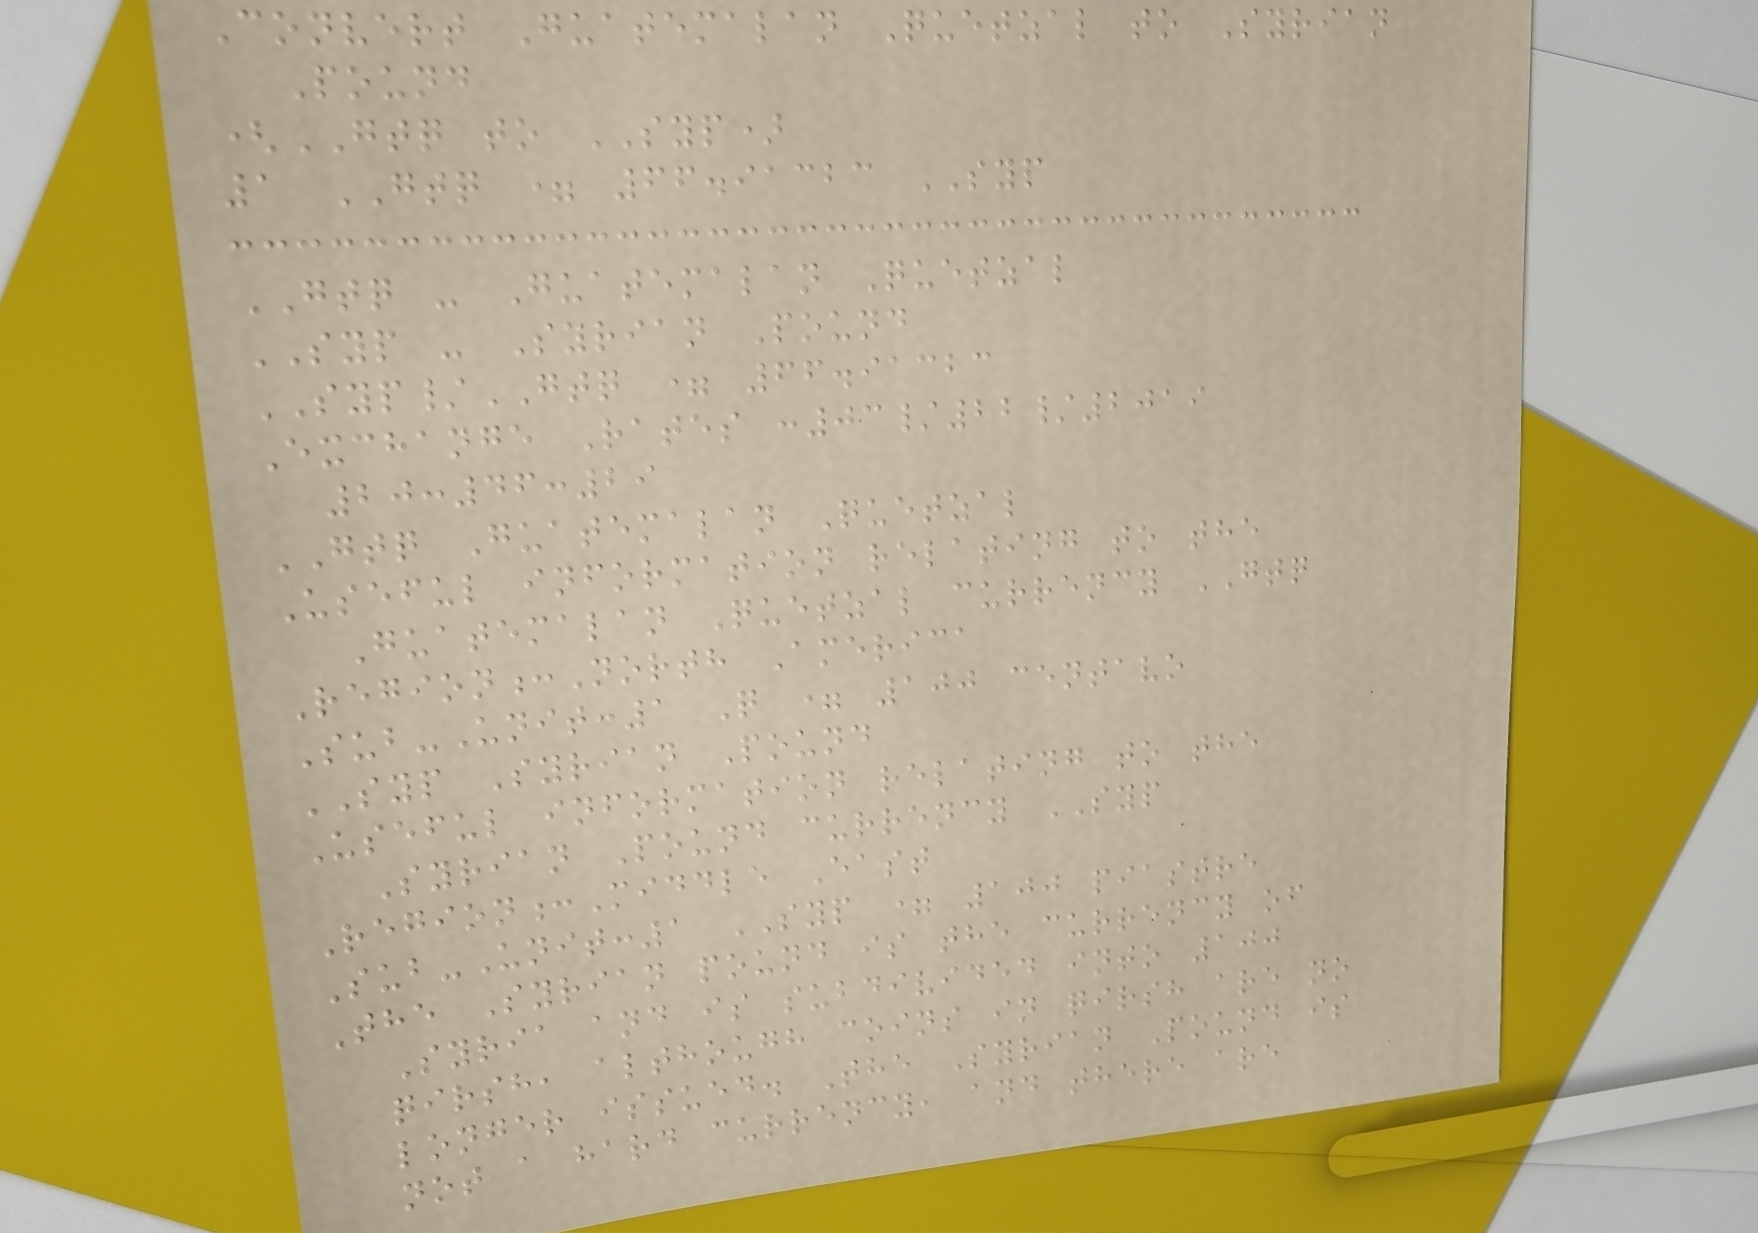Convert Guatemalan Quetzal to Syrian
Pound
(GTQ to SYP)
1 GTQ = 66.91323 SYP
GTQ - Guatemalan Quetzal
SYP - Syrian Pound
SYP/GTQ = 66.91323
Exchange Rates :03/22/2019
20:46:29
GTQ Guatemalan Quetzal
Useful information relating to the
Guatemalan Quetzal currency GTQ
Region:North America
Sub-Unit:1 Q = 100 centavo
SYP Syrian Pound
Useful information relating to the
Syrian Pound currency SYP
Region:Middle East
Sub-Unit:1 SYP = 100 piastre
The Syrian pound is the currency of
Syria and is subdivided into 100
qirsh, although coins in qirsh are no
longer issued. The Syrian Pound is
not a hard currency, and there are
